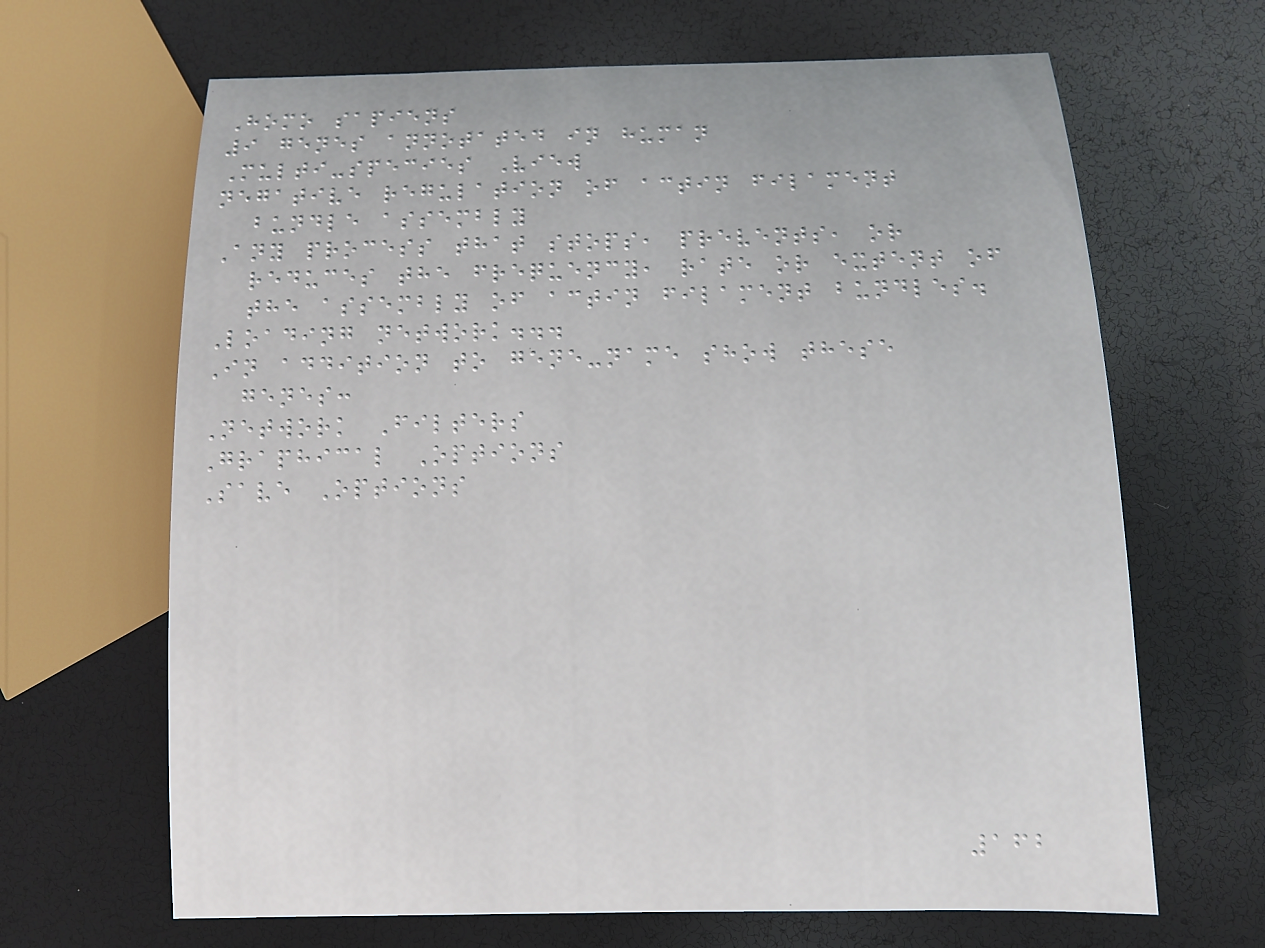Homo sapiens
9 genes annotated in human
Multi-species View
negative regulation of actin filament
bundle assembly
Any process that stops, prevents, or
reduces the frequency, rate or extent of
the assembly of actin filament bundles.
Loading network...
In addition to gene-name show these
genes:
Network Filters
Graphical Options
Save Options
162
